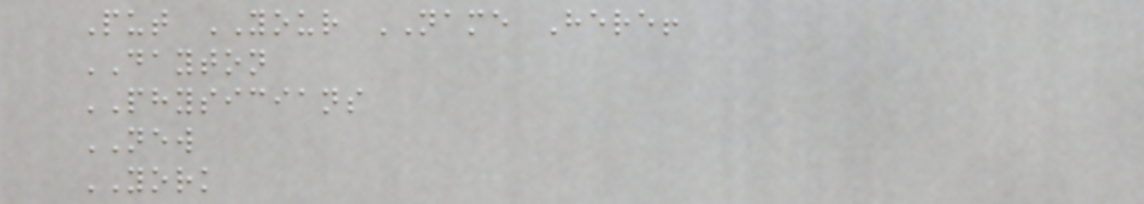Put YOUR NAME Here!
DAYTON
PHYSICIANS
NEW
YORK
